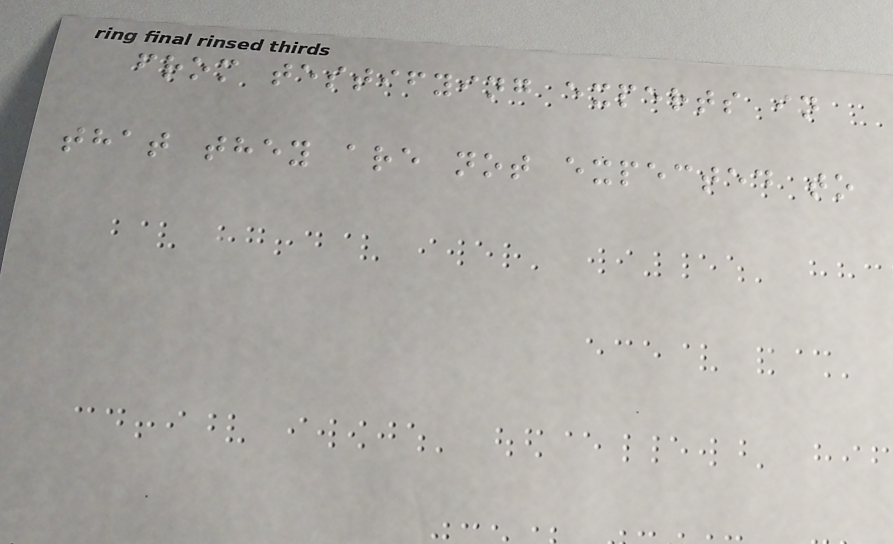from testifying experts in
that they are not expected to
